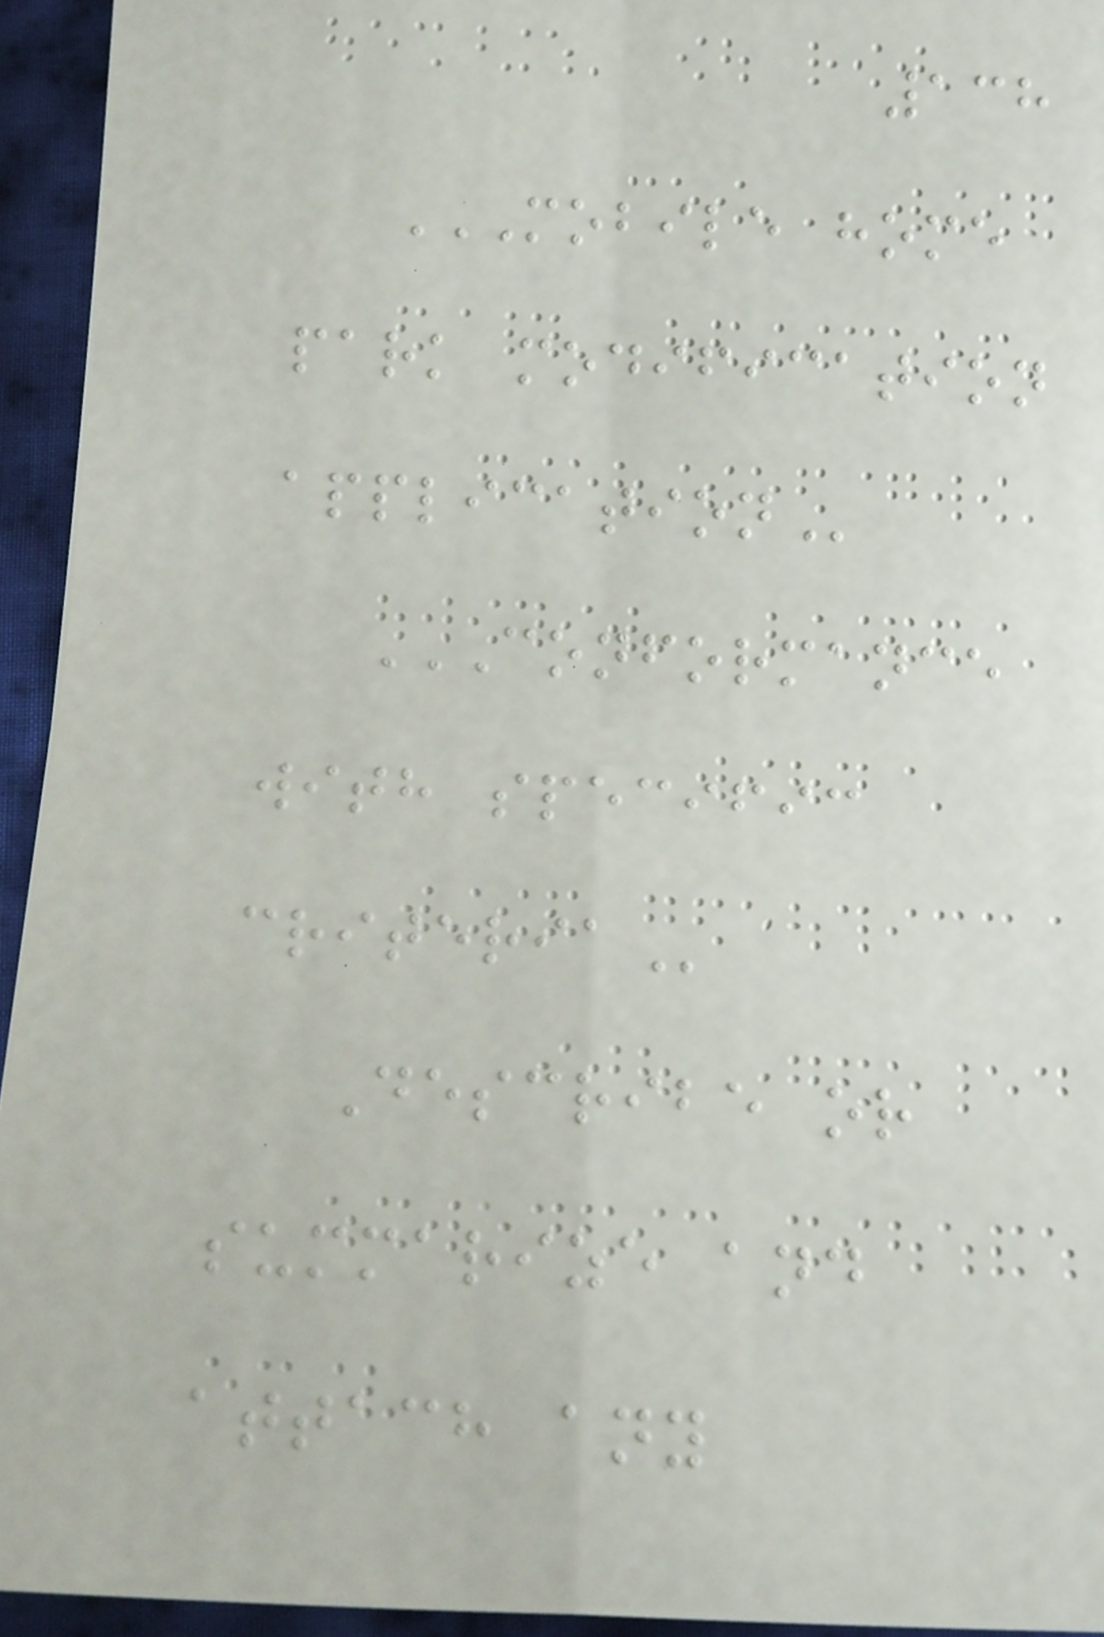138
MOBILE HOME
PARK MODIFICATION
APPLICATION
CONFORMANCE
WITH SPECIFIC
CRITERIA
Describe or
summarize and
attach any
